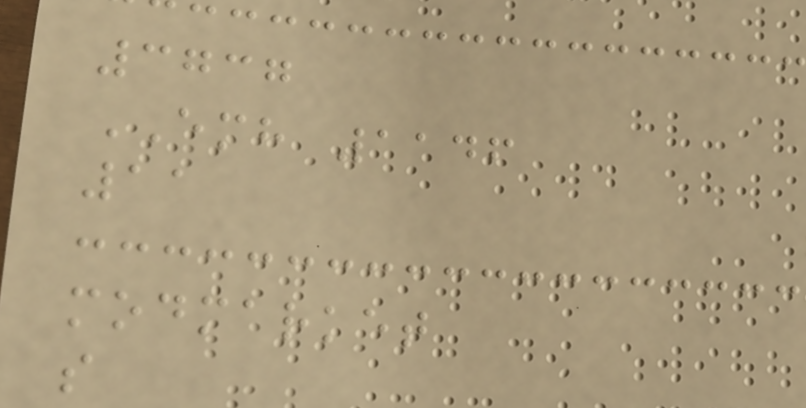3737
EMH 1146
11
modmarket
s
